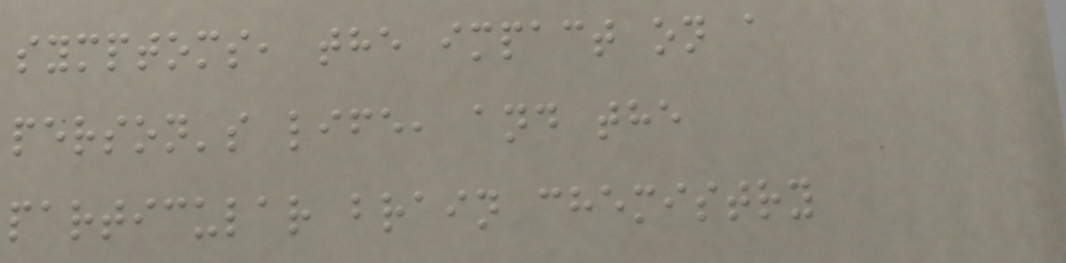symptoms, the impact on a
person's life, and the
particular brain chemistry
